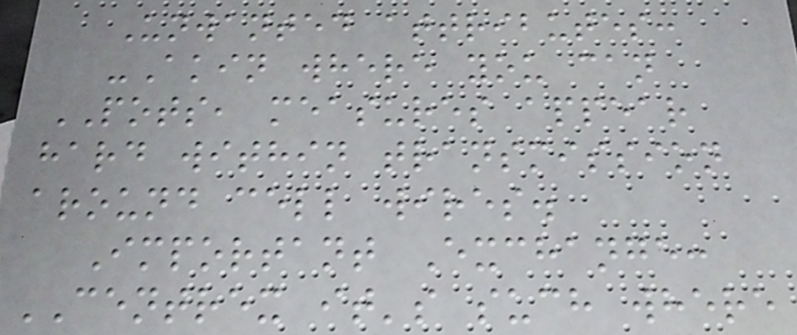Unwanted attributes:
-Akin where you can
POTS, measures appear
hard within transmission
around cell wires.
Important Exchange:
CENTREX it's such where
